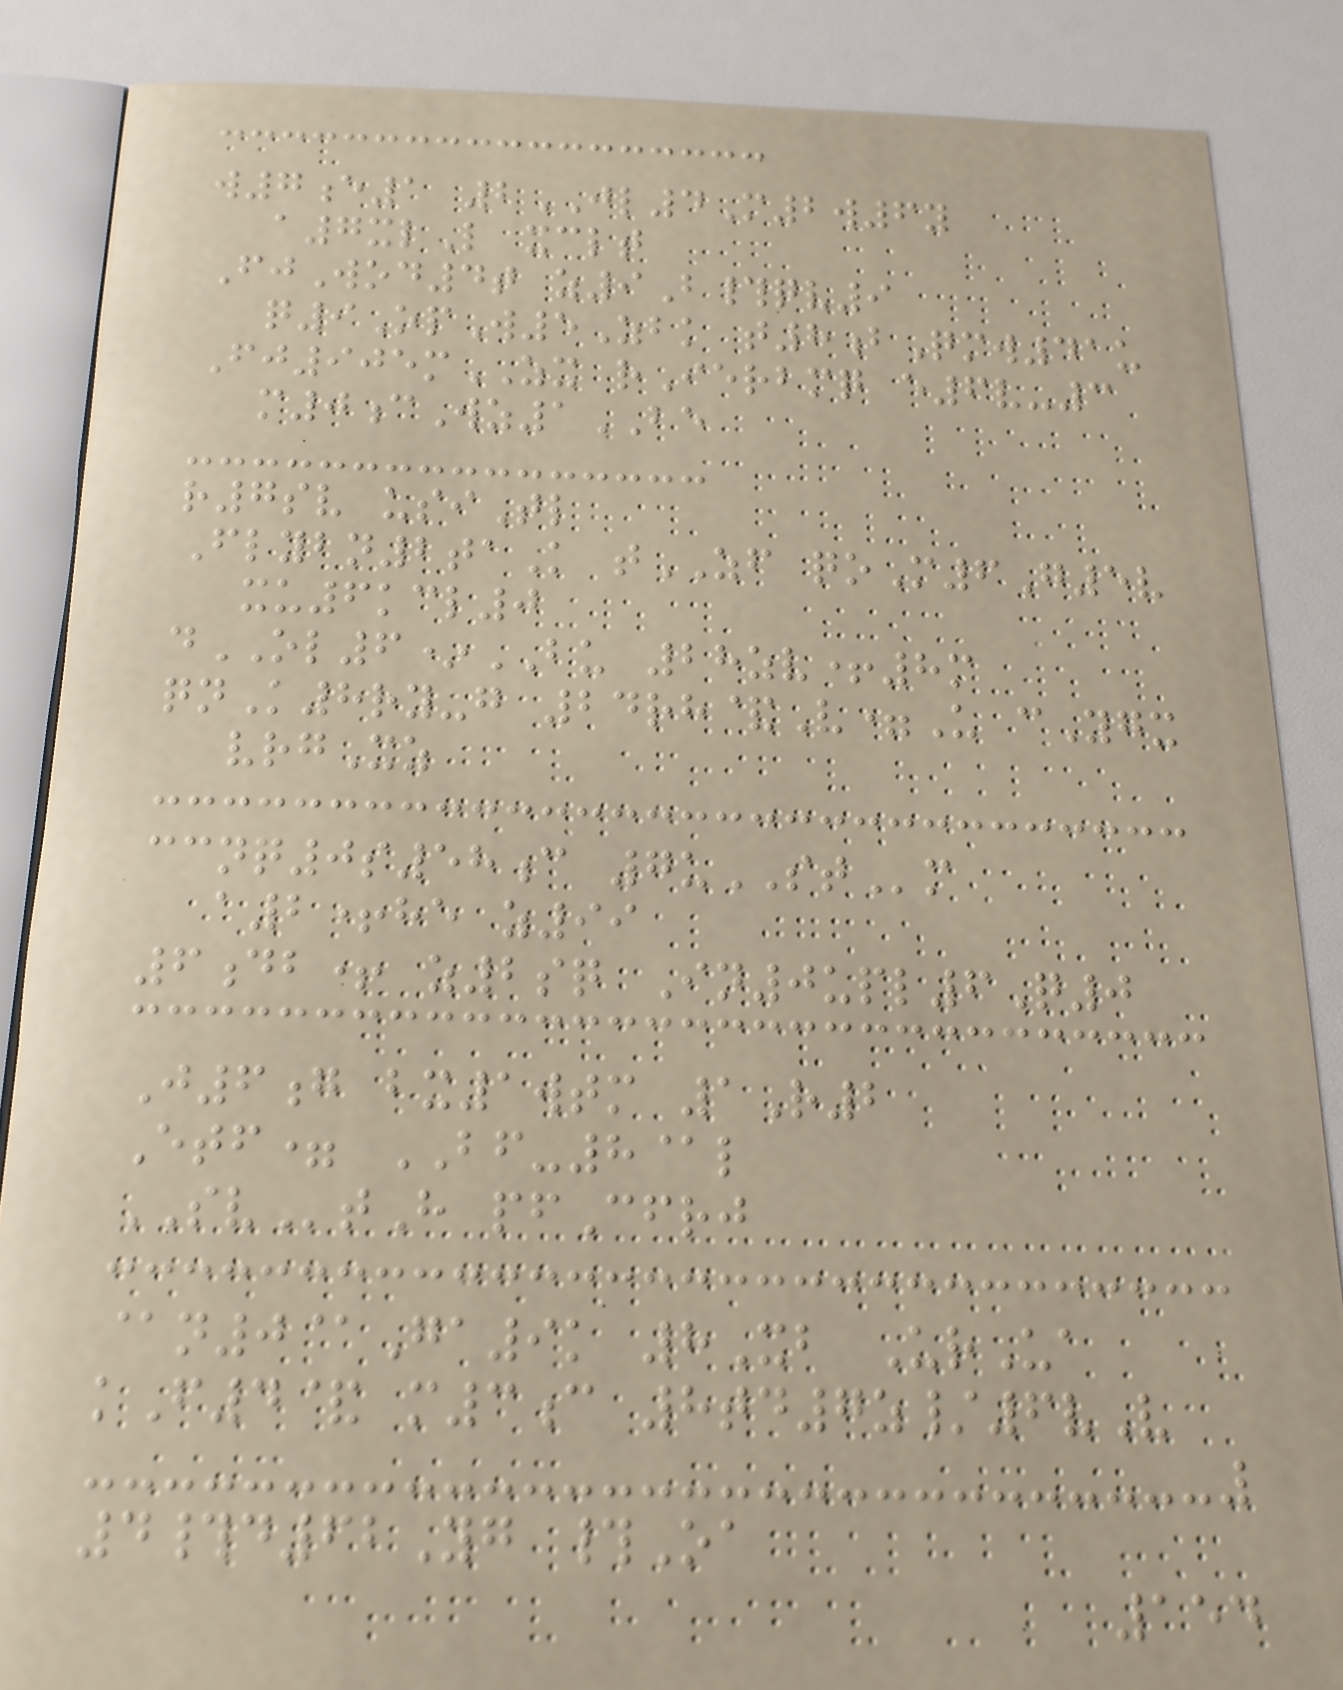w7e1 2JL4M2w6y
a7xlL xclt
FjWod4t z9B#qv9
q9OpW5Zbk t8bQmw41u
Fj905mZX rIerbmq e6v-3
m0cWz1BE
r7sv usiTl
Flybn2taK tZF qoM6G5v
xu6kcl0
dOL6*BU 28zv+8m
qnK8ry-g 24rh&V=U cYgx
vrgXz
ccnq0s58c 7uSTm
a2+he z99
6db+ z2sq In0upl6Q0
J6g bx1wtm 1R2
Etf= BF-8@l
SVtH pfCfrj
@n0@Ga9k 8Xb UrUa
kF4& m3c 8td7z/6vV
4#d62Yg #Oa
154
